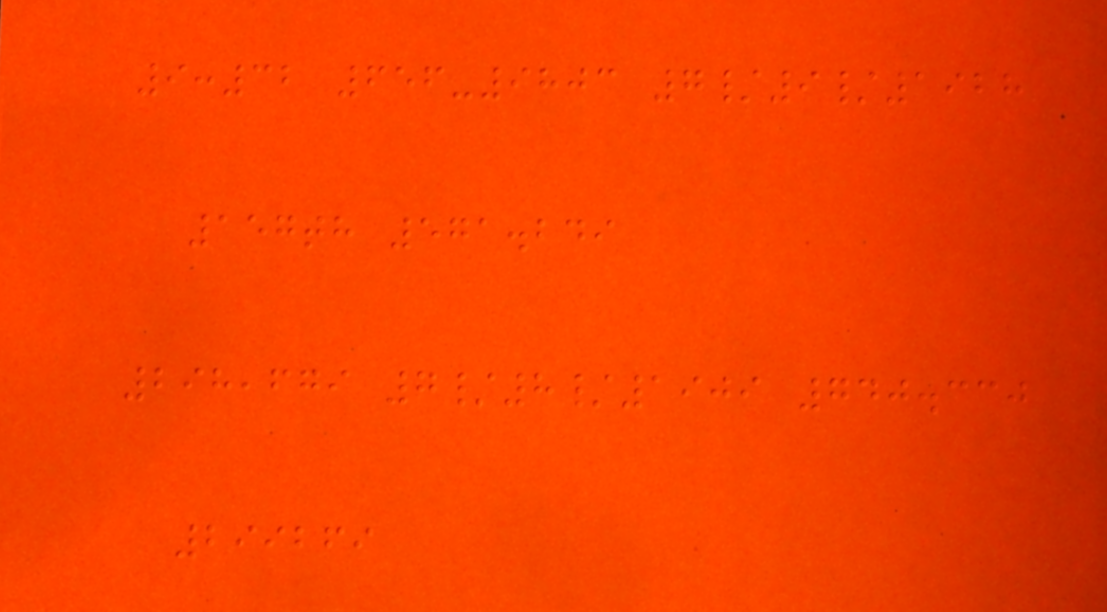9:32 656-9803 7/9/1928
157th 571.249
298,679 7/8/1909 740.330
299269
